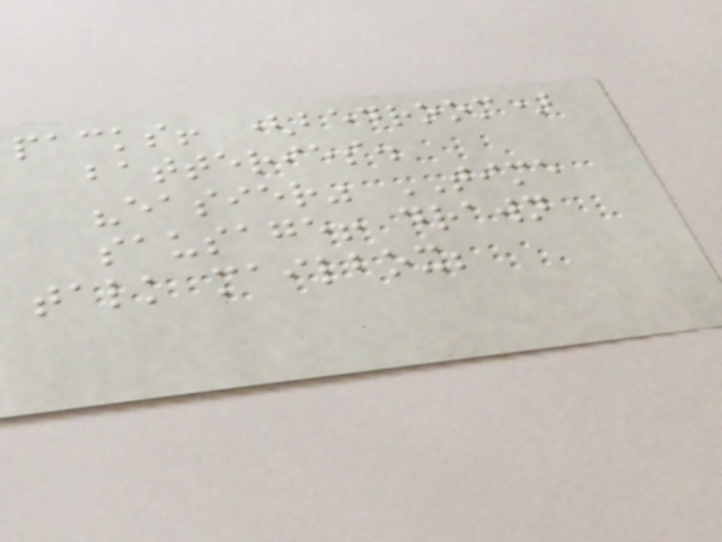packs! (bedroom)
batteries.
"easier" TIME
sausage! drawn
talk mailbox;
